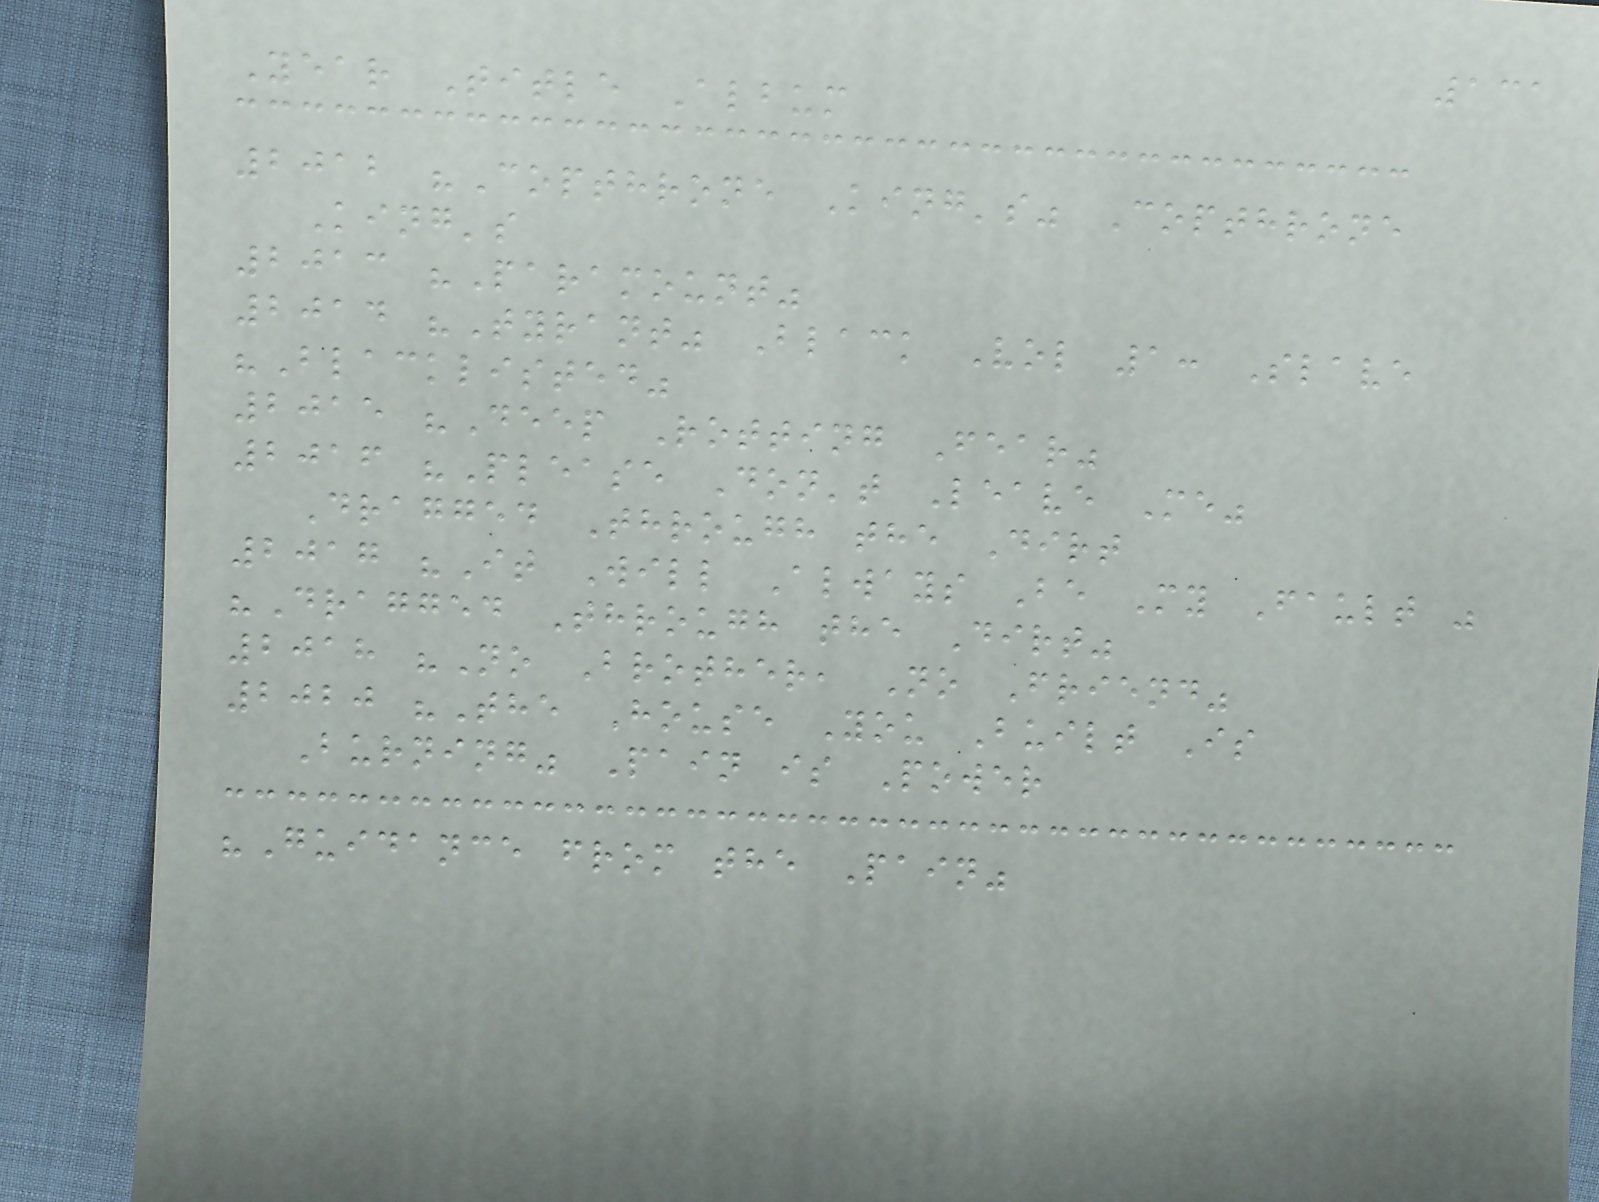131
Year Title Album
2012 "Copthrone King's" Copthrone
King's
2013 "Paramount"
2014 "Tyrant" Black Vol 1: Slave
"Blacklisted"
2015 "Deep Rotting Fear"
2016 "Please Don't Leave Me"
Dragged Through the Dirt
2017 "It Will Always Be My Fault "
"Dragged Through the Dirt"
2018 "No Brother, No Friend"
2020 "The House You Built Is
Burning" Pain is Power
"Guidance from the Pain"
